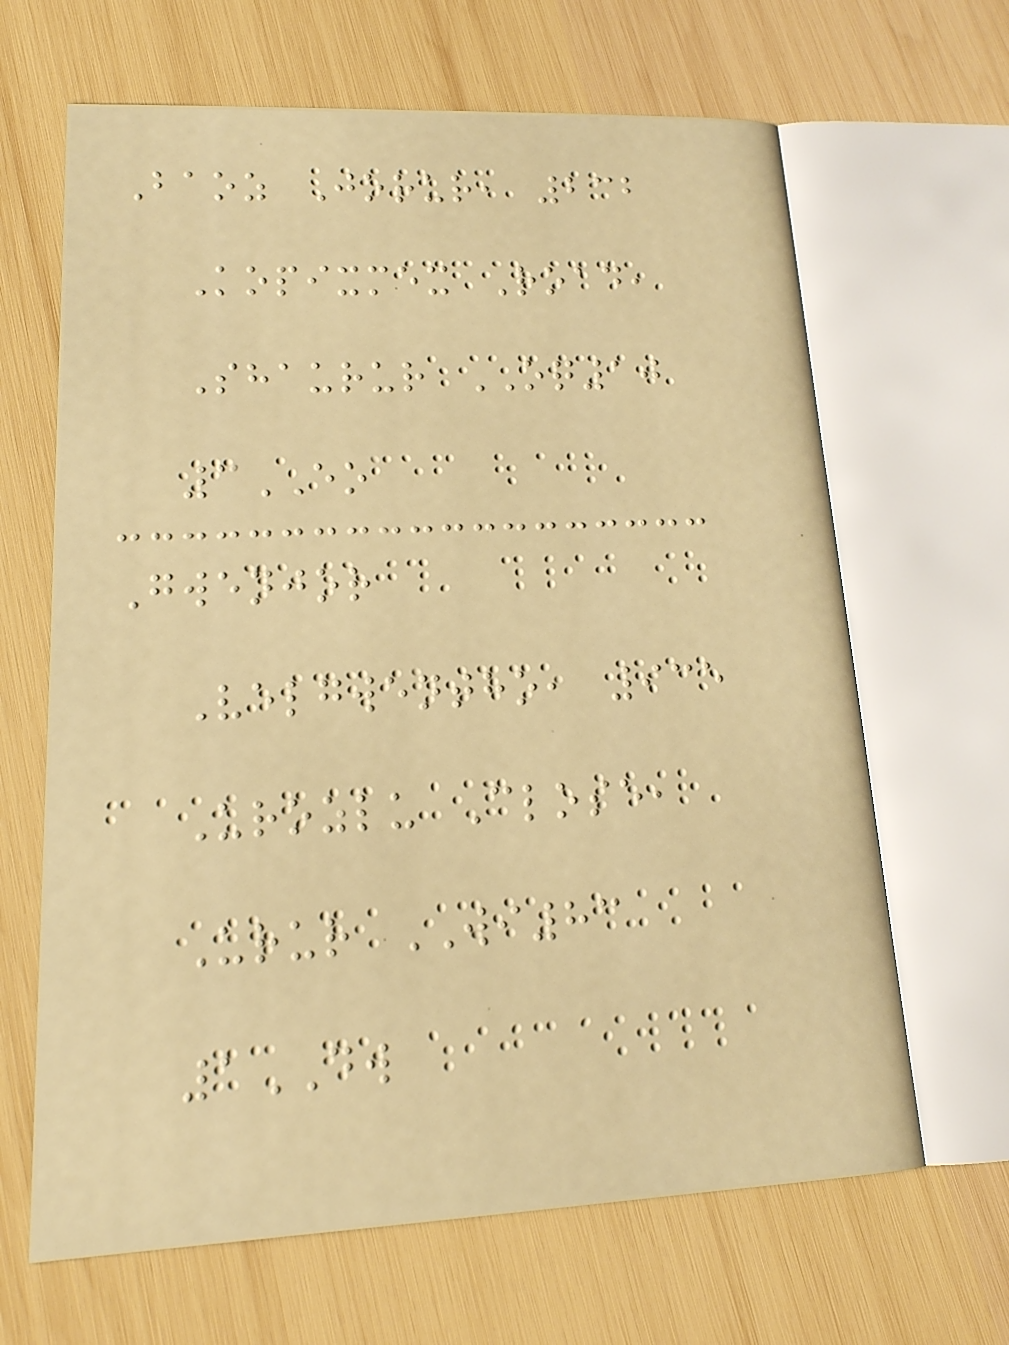Baoz Jorur, 232
Kopixmex Road,
Shaurur OQ10
3EO
Gwenjor
Velgwentho, 935
Urozlu Close,
Urur WI83
1DW
